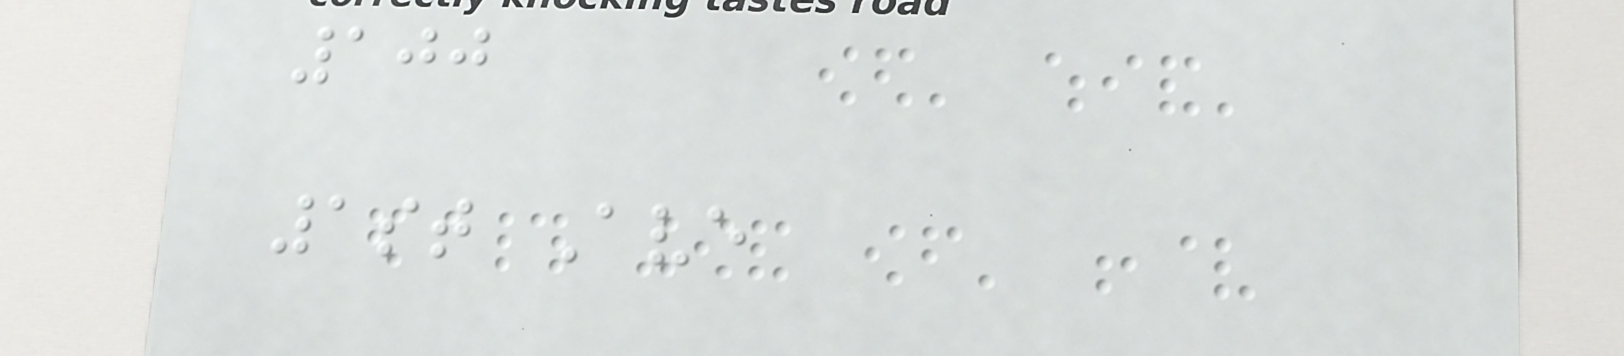100
1st Ave
